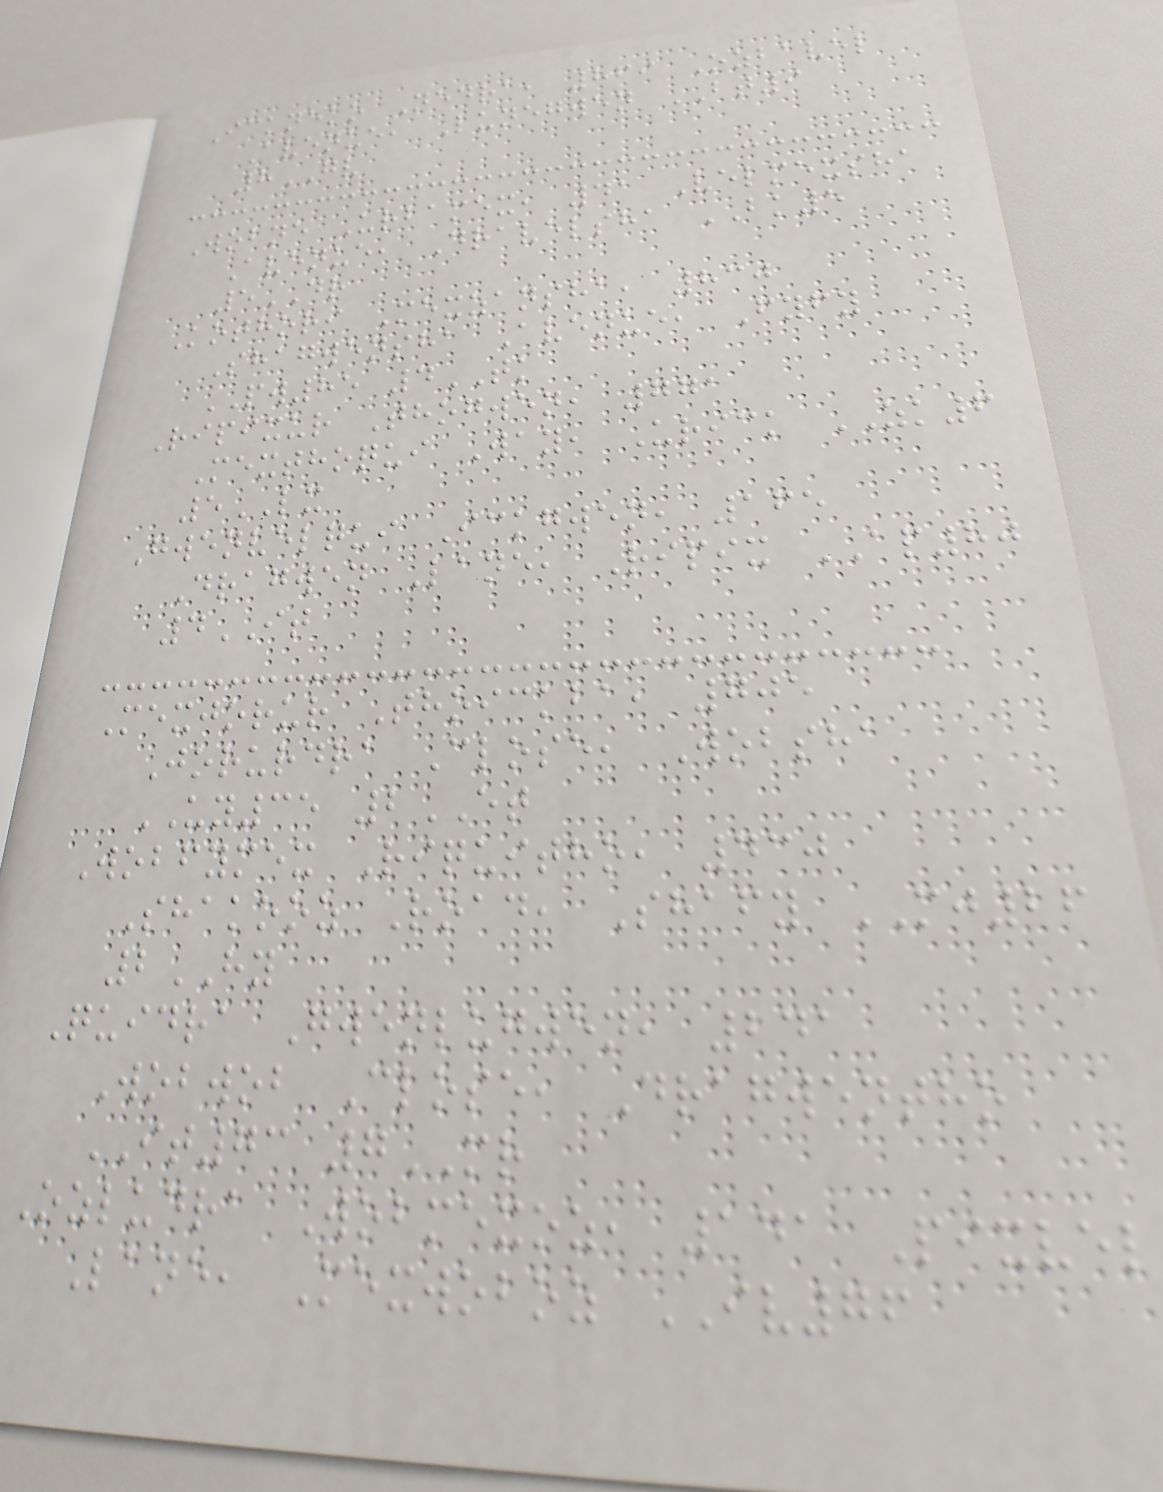Ickneko Nedra, 869 Ozbavel
Avenue, Lunegwen BT9
8GV
Wobne Urbamex, 41 Velmexsha
Avenue, Dravelsha BK5
5DR
Kothori Mexzansha, 830
Shagwensha Avenue, Fyfy
PW85 4TK
Ripixur Thogwen, 771
Mexthoqui Way, Urick ZK6
5LX
Gwenvelqui Ickgwen, 165
Dragwen Lane, Ripix AP80
4IT
Mexjorur Thoickba, 705
Jorurdra Close, Wobsha
UY35 2ET
Wobfymex Riquitho, 430
Shakooz Road, Shafy MJ26
2HY
Quidra Gwenlugwen, 241
Wobwob Close, Dragwentho
IT73 7MR
Ozludra Wobmexoz, 141 Pixvel
Lane, Mexwoboz IV76
